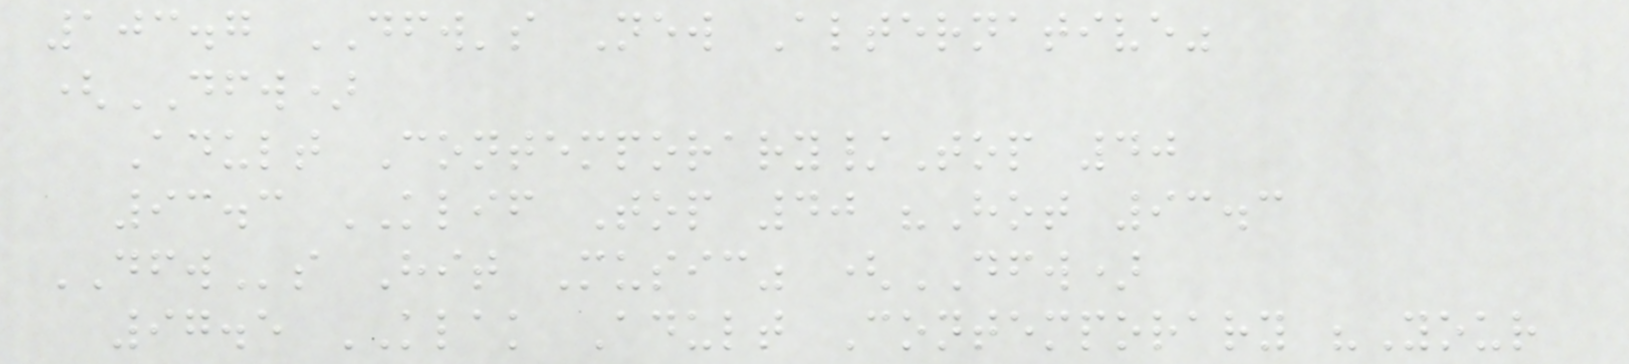103.7 DFW's New Alternative"
(DFW)
Adult Contemporary/Top 40
93.3 KLIF Top 40 "Hot 93.3
DFWs Hit Music" (DFW)
97.5 KLAK Adult Contemporary "Your
